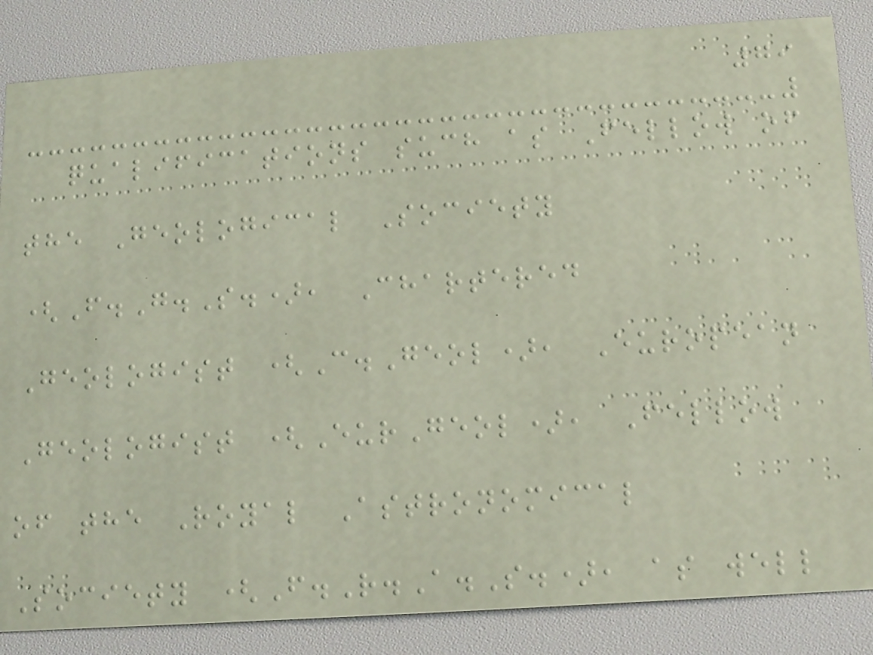79
qualifications such as Fellow of
the Geological Society
(F.G.S.), Chartered
Geologist (C.Geol), European
Geologist (EurGeol), Fellow
of the Royal Astronomical
Society (F.R.A.S.), as well
